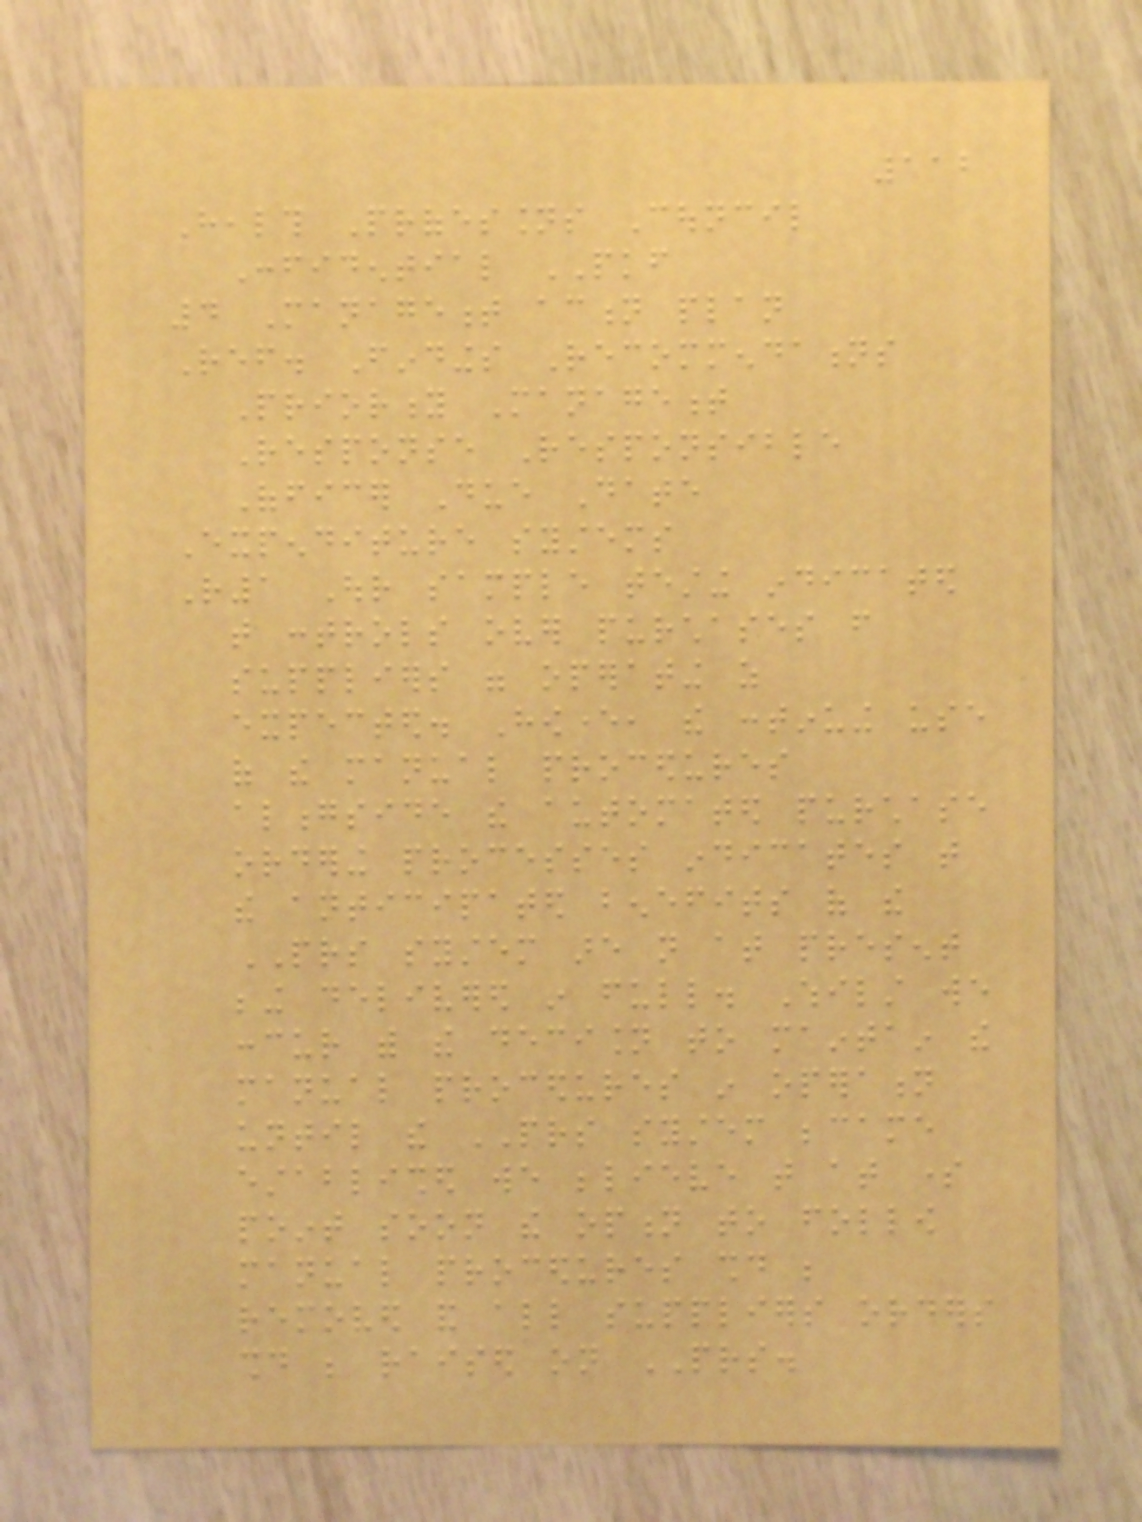112
Health Professions Council
Confidential PKF
4 Management action plan
Ref. Findings Recommendations
Priority Management
Response Responsible
Officer Due Date
Expenditure systems
R1 Our sample testing indicated
that controls over purchases from
suppliers were operating as
expected. However, the continuing use
of the manual procedures
alongside the automated purchase
ordering processes indicates that
the anticipated benefits of the
PRS system are not at present
being delivered in full. Whilst we
concur with the decision to maintain the
manual procedures in operation
until the PRS system became
established we believe that at some
point soon the option to follow
manual procedures should be
removed and all suppliers orders
should be raised on PRS.
